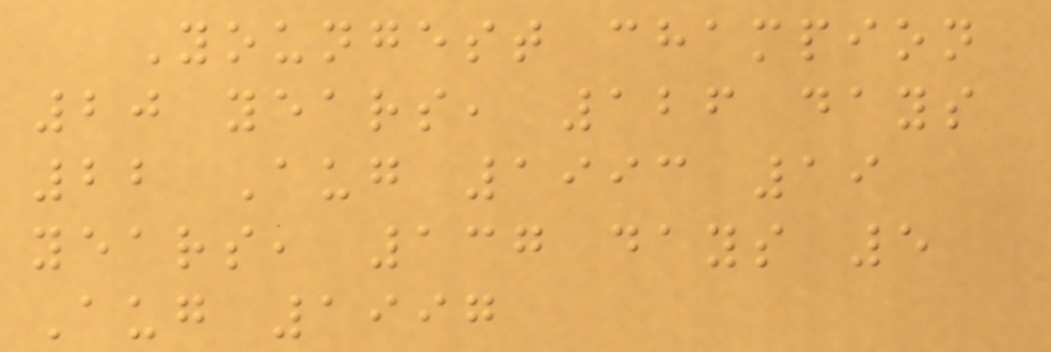Youngest champion
20 years, 126 days
22 Aug 1993 19
years, 137 days 5
Aug 1997
